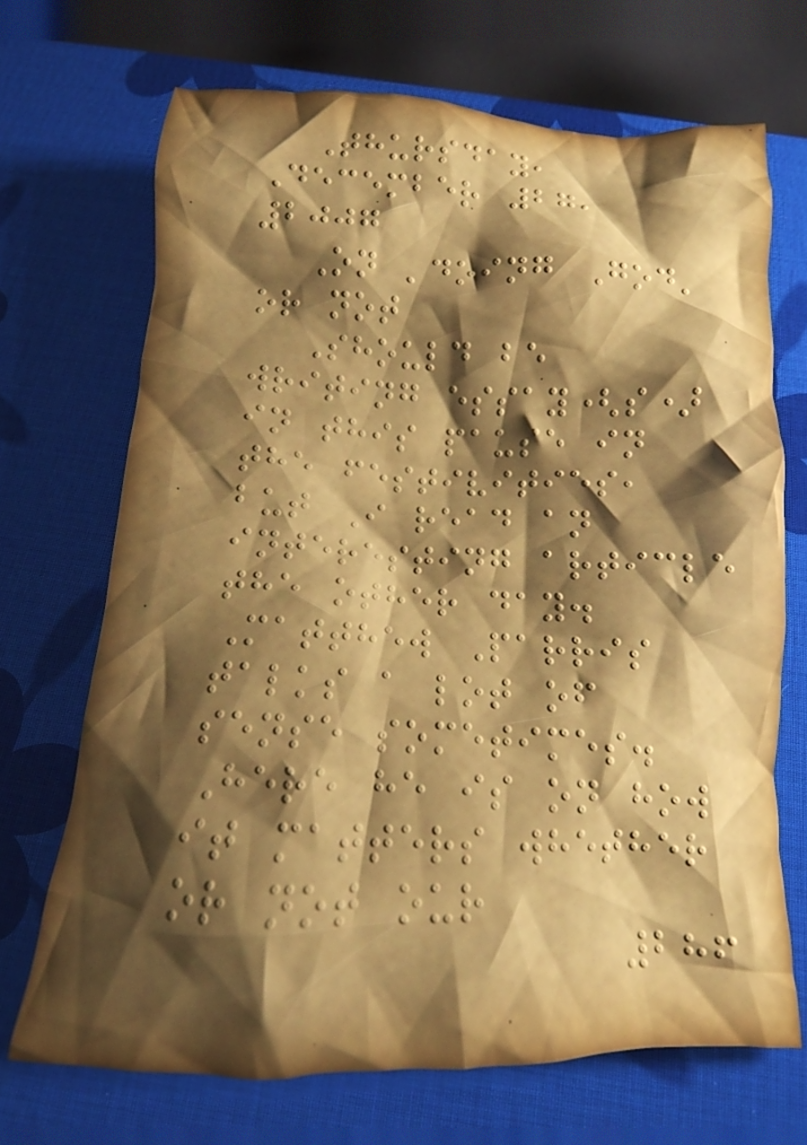Thursday,
December 27,
2007
On 'doing God'
or not
Should be
writing essay(s)
in this pause in
the festivities,
but I read an
interesting article
the other day.
Matthew Parris
talks a lot of
sense sometimes.
Here he is on how
it matters whether
or not our
286
